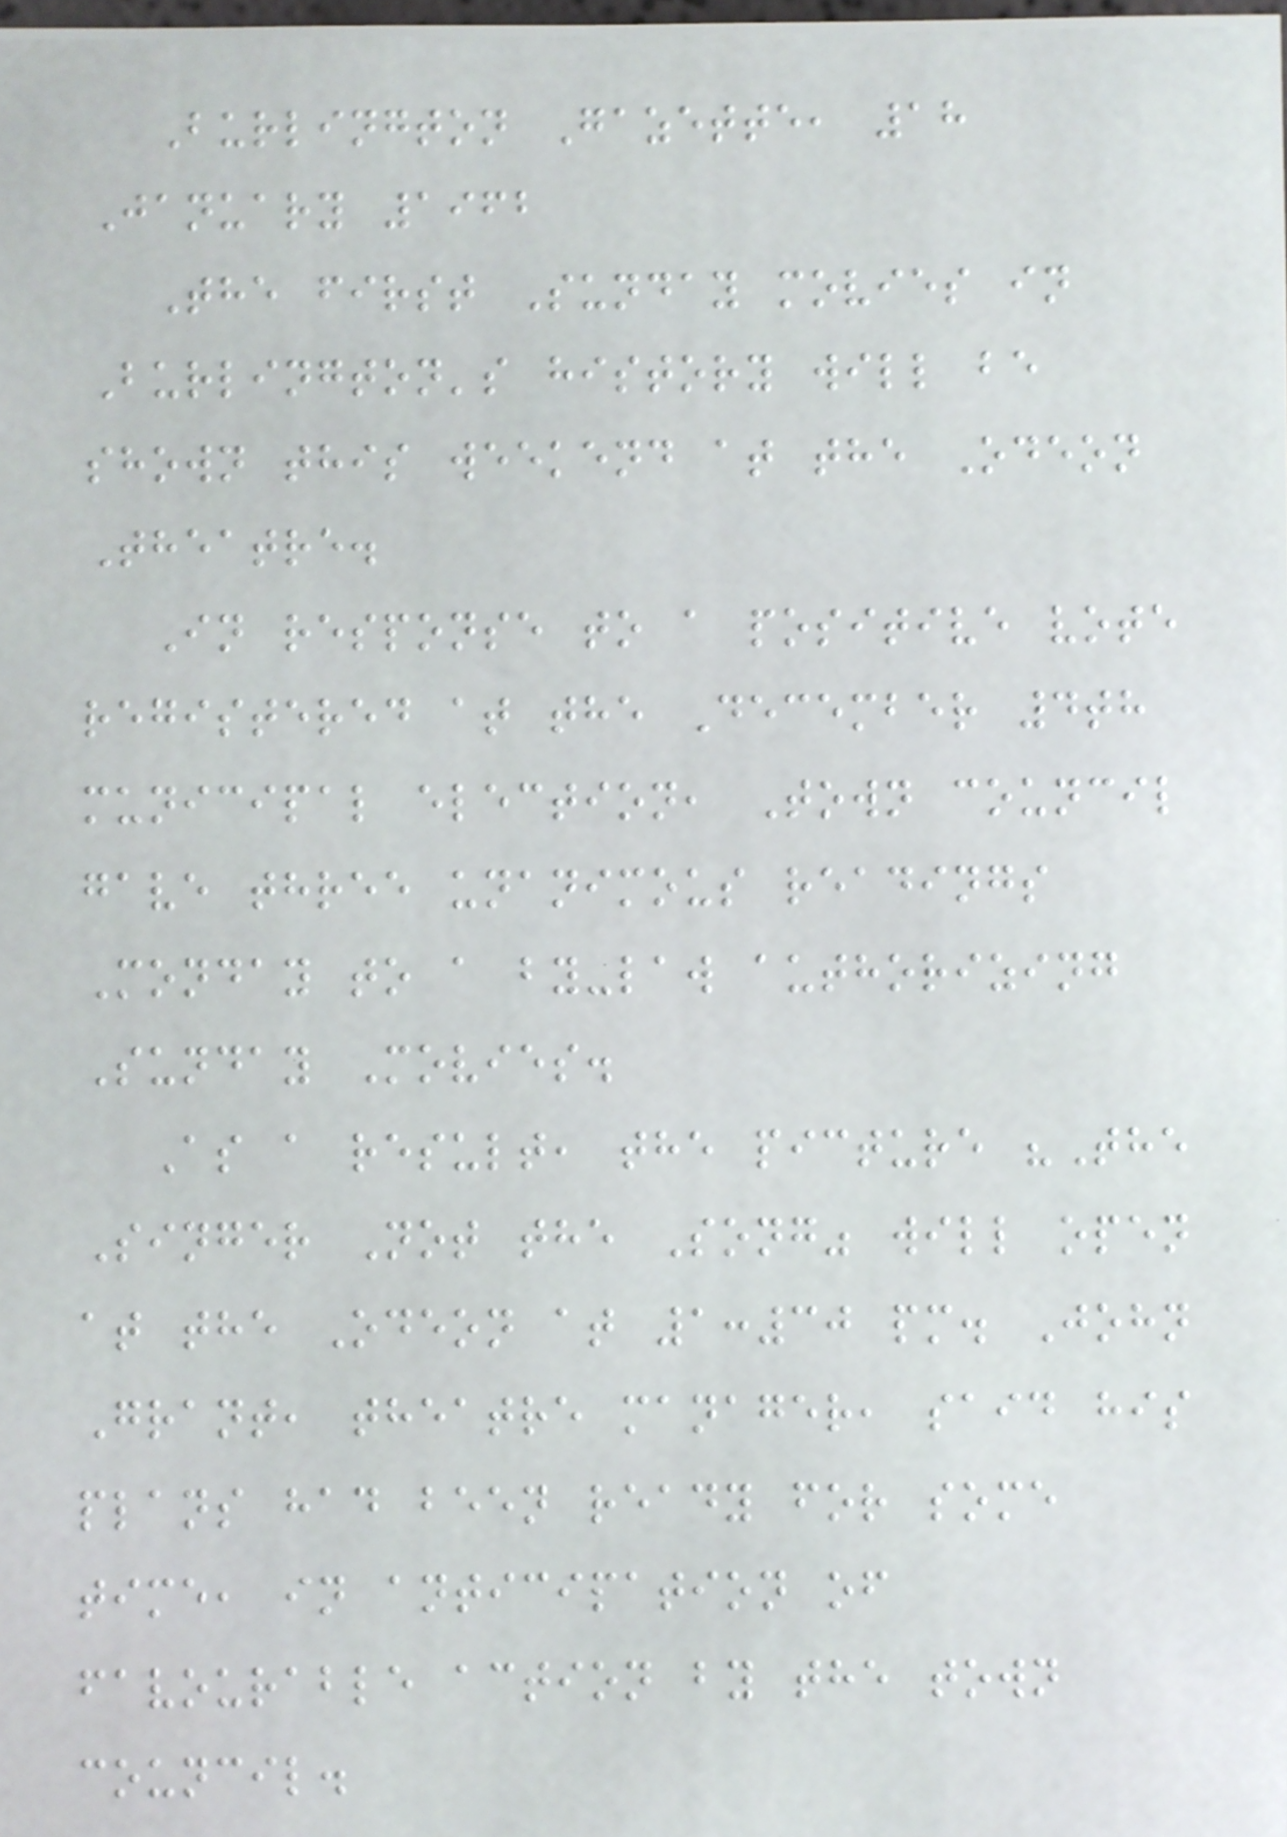Burlington Gazette, 18
January 1962
The first Sunday movies in
Burlington's history will be
shown this weekend at the Odeon
Theatre.
In response to a positive vote
registered at the December 4th
municipal election, Town council
gave three unanimous readings
Monday to a by-law authorizing
Sunday Movies.
As a result, the picture "The
Singer Not the Song" will open
at the Odeon at 1:30 pm. John
Grant, theatre manager, said his
plans had been ready for some
time, in anticipation of
favourable action by the town
council.
